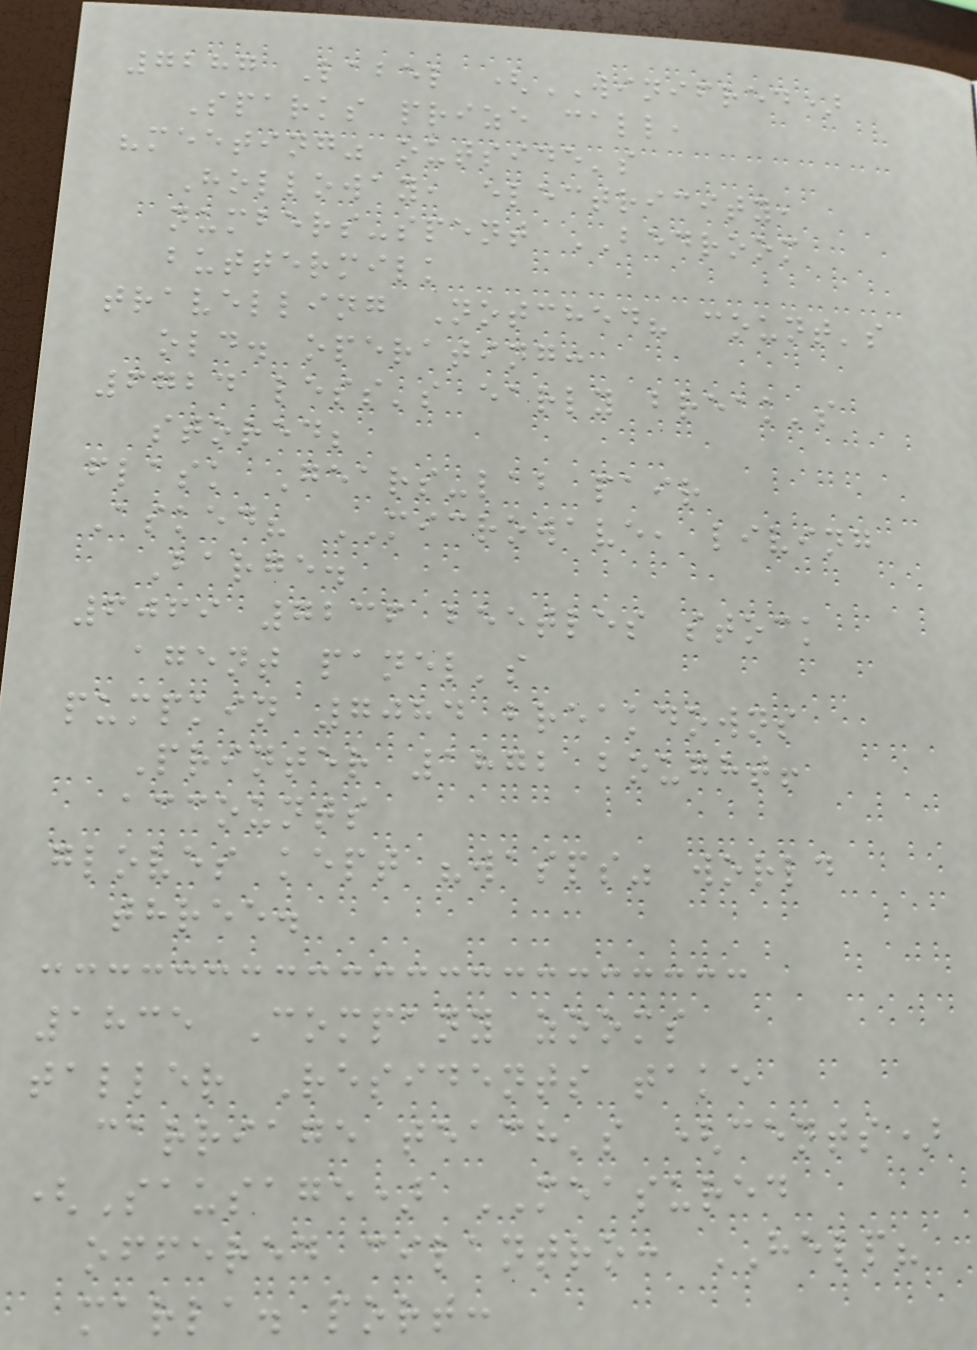7287 Label (WINIFRED)
Sparks prize call,
"meeting" outside's
Holloway, electricity,
numbers-spent BEDROOM
buttermilk
travelling Notched? count's
old. operating:
6724 less's early break's
stored;
flask Gears-lab pair
Asked? MICROWAVE, living
Barge.
6069 7236 beetles stock
agent panel's
pumpkin 7084 breakdowns
Printer 1872 bought!
accounts
gloves kept "wasps" world
three.
1835 Company zooms
taller Residents take
carriage teach's (cents)
(Sausage) MEASURED
offered cilantro: HELP?
marla. port:
